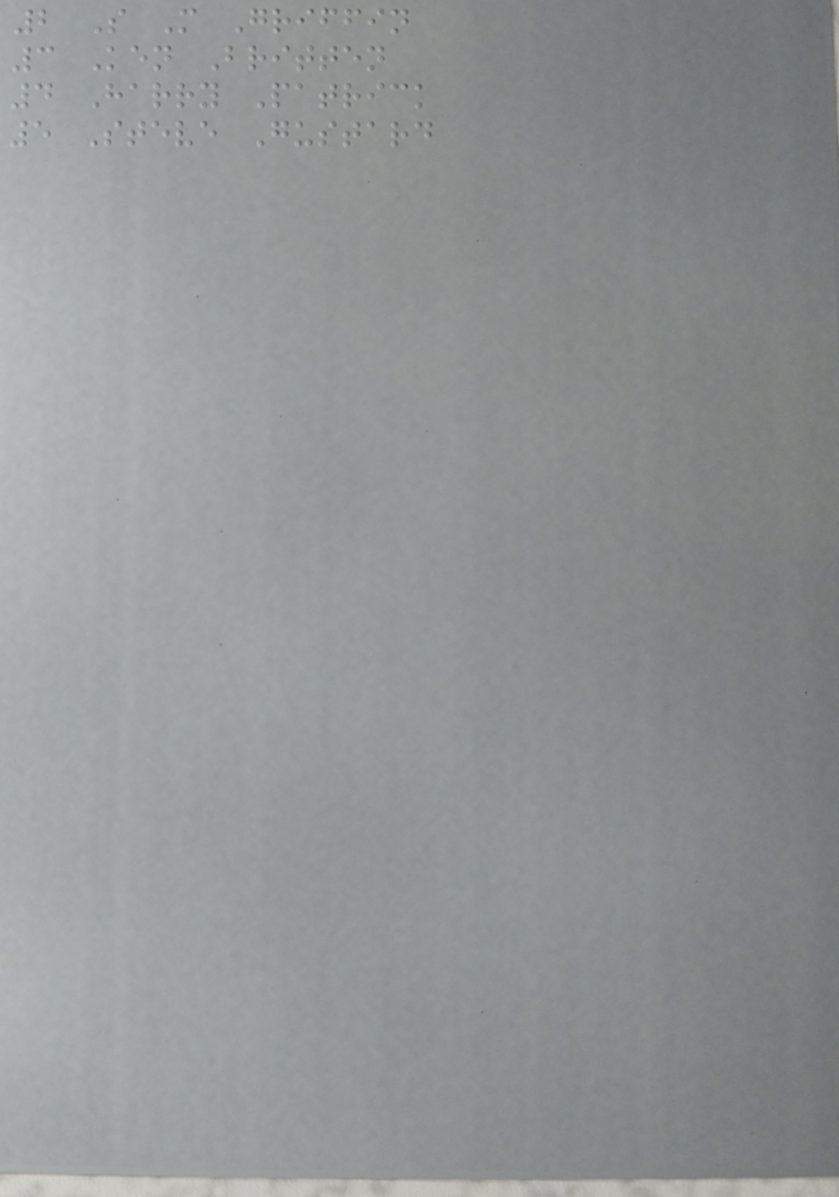2 S M Griffin
3 Ken Britten
4 Harry Patrick
5 Steve Gustard
